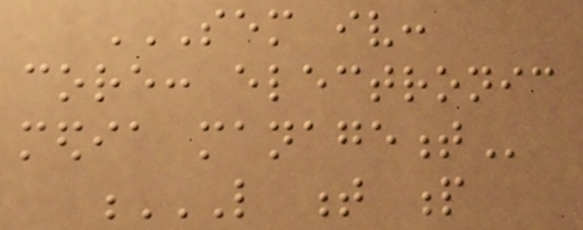SEM IV:
CORE: ELECTRONIC
MEDIA MANAGEMENT
L T P
